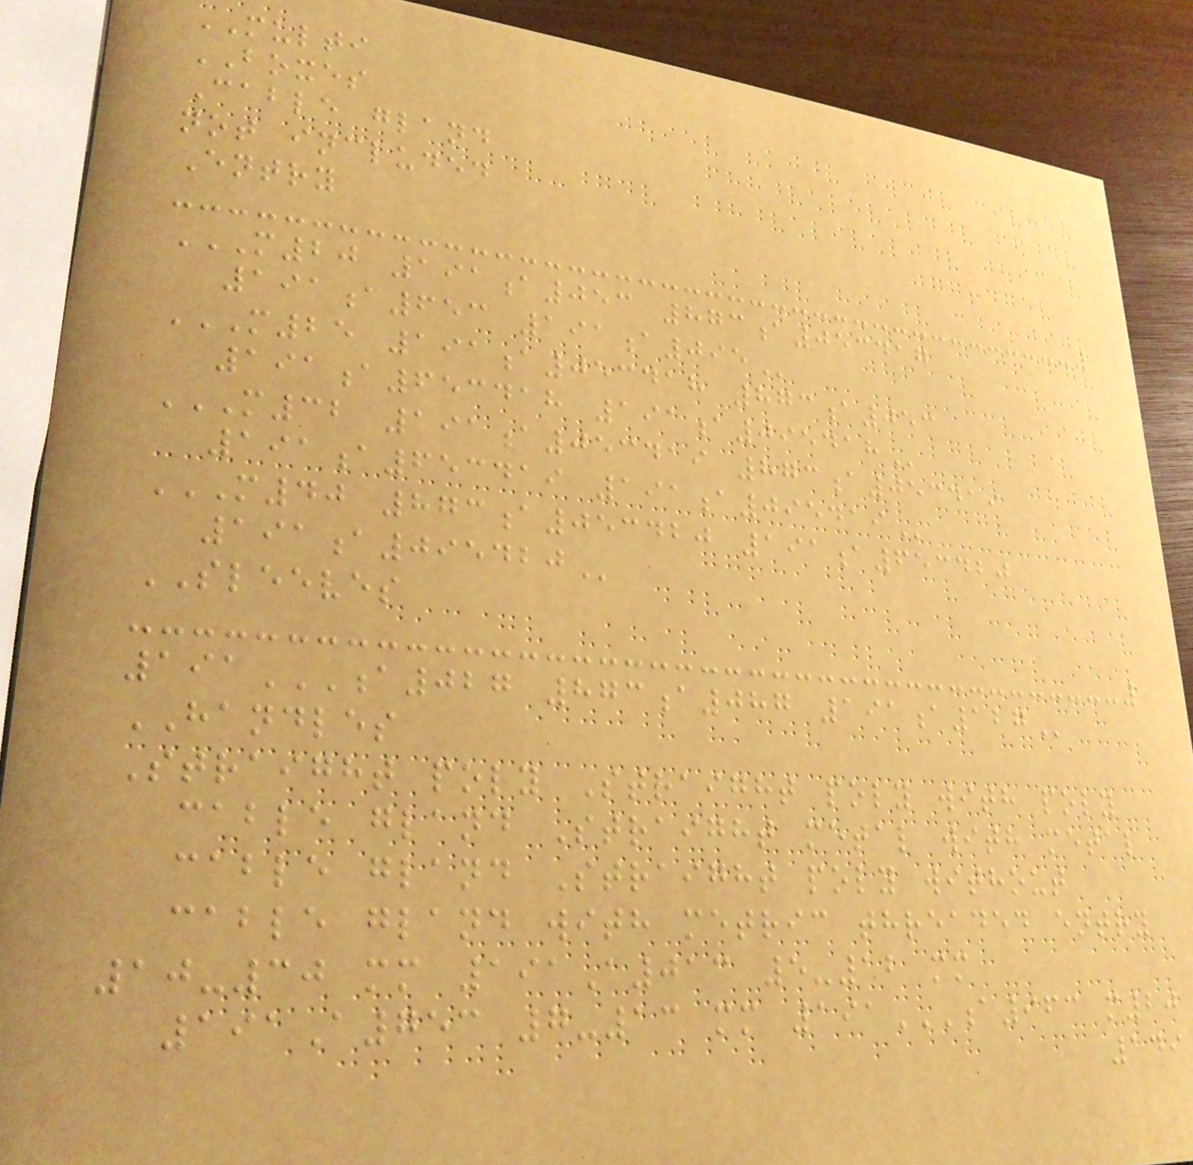MULTI
BOXES
Cable gland
not included
Entry
M20 191A053 873A053417
191A653 191A095
M25 191A053418 873A053
191A653418 191A095418
M32 191A053419 873A053419
191A653419 191A095419
M40 873A053420 191A653420
191A095420
SLEEVES
191A027 873A087 191A127
HANDLES
Straight poly Straight poly with poly
cable gland Straight metal with metal
cable gland Straight poly without
cable gland with metric threaded entry
10-30 mm 191A013 5-12 mm
191A753 7-13 mm 191A963 M20
149
